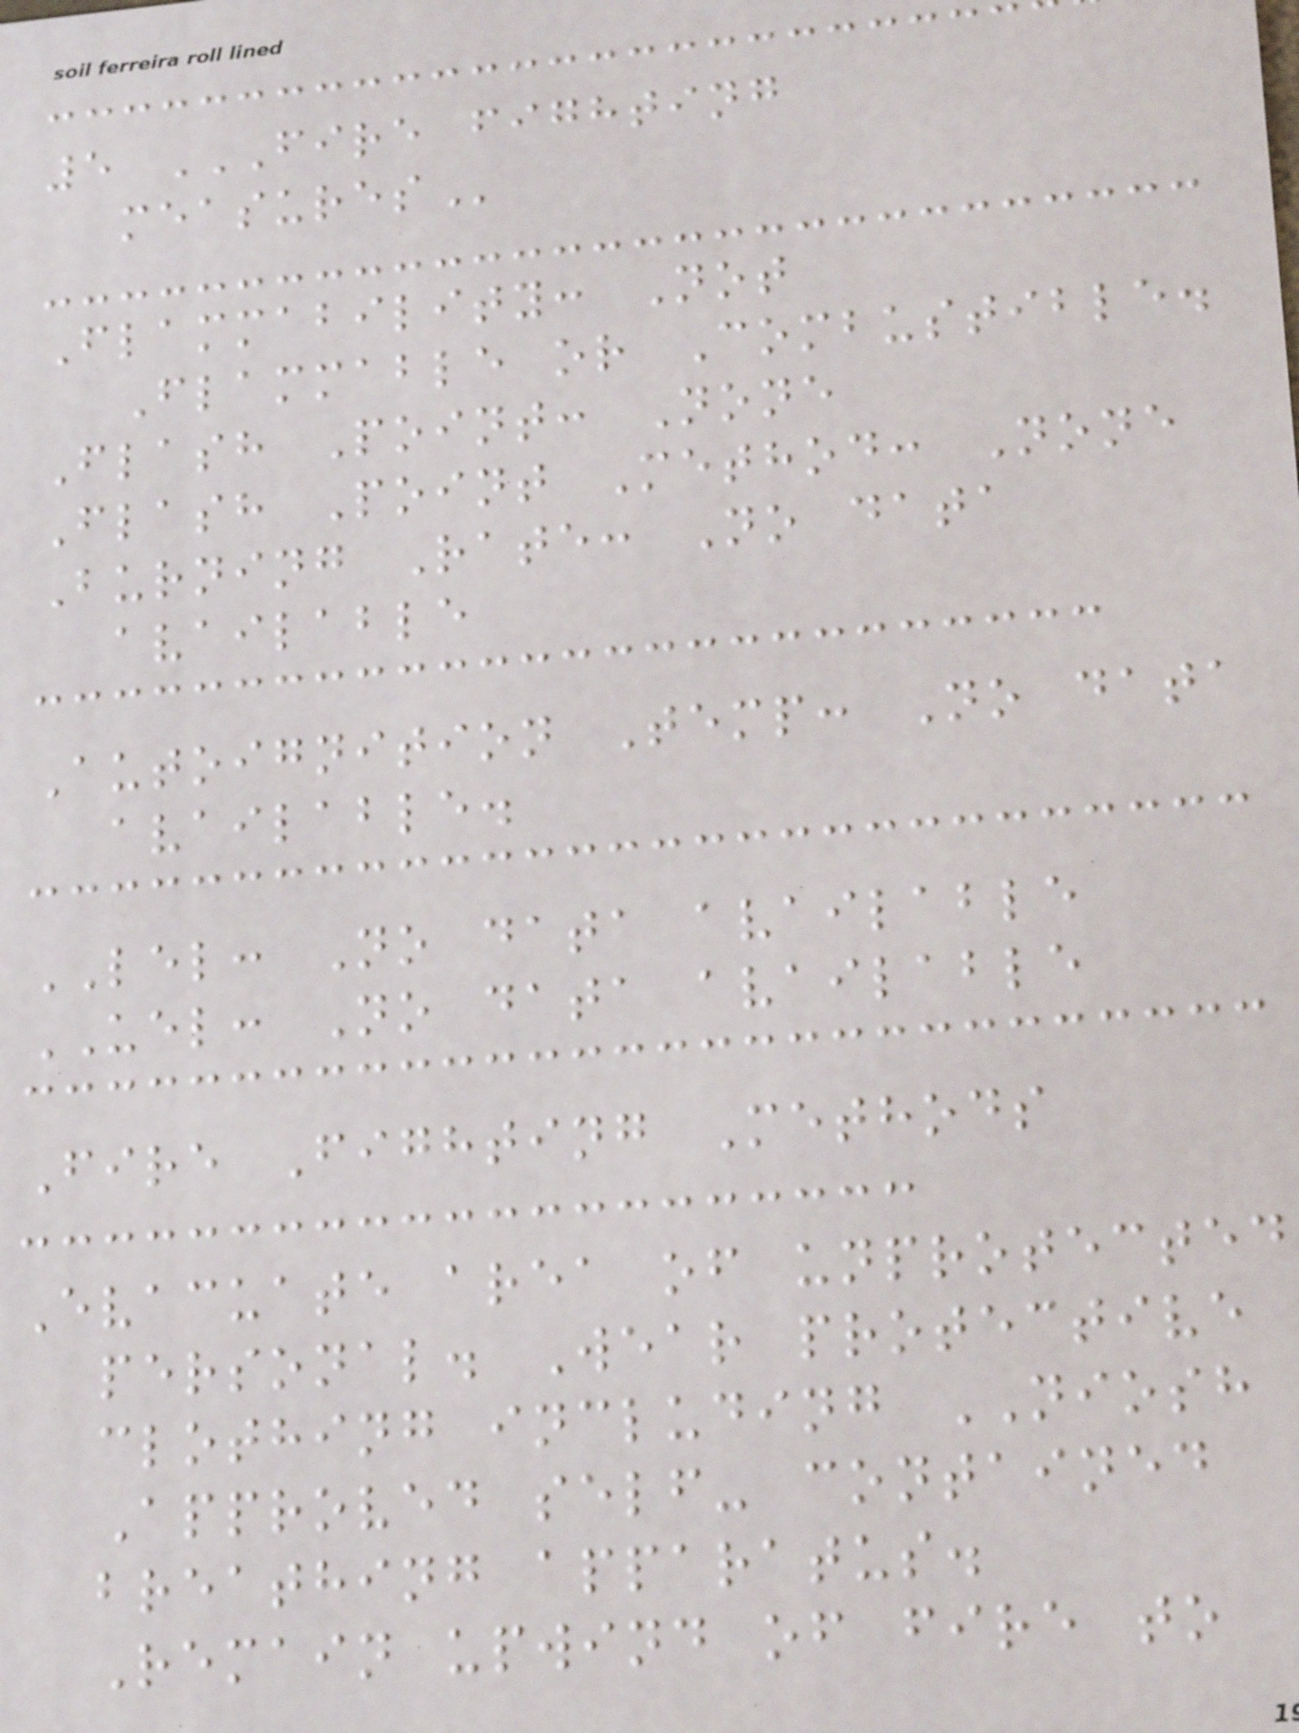5 FIRE FIGHTING
Flammability: Not
Flammable or Combustible.
Flash Point: None
Flash Point Method: None
Burning Rate: No data
available
Autoignition Temp: No data
available.
LEL: No data available
UEL: No data available
Fire Fighting Methods
Evacuate area of unprotected
personal. Wear protective
clothing including NIOSH
Approved self- contained
breathing apparatus.
Remain upwind of fire to
